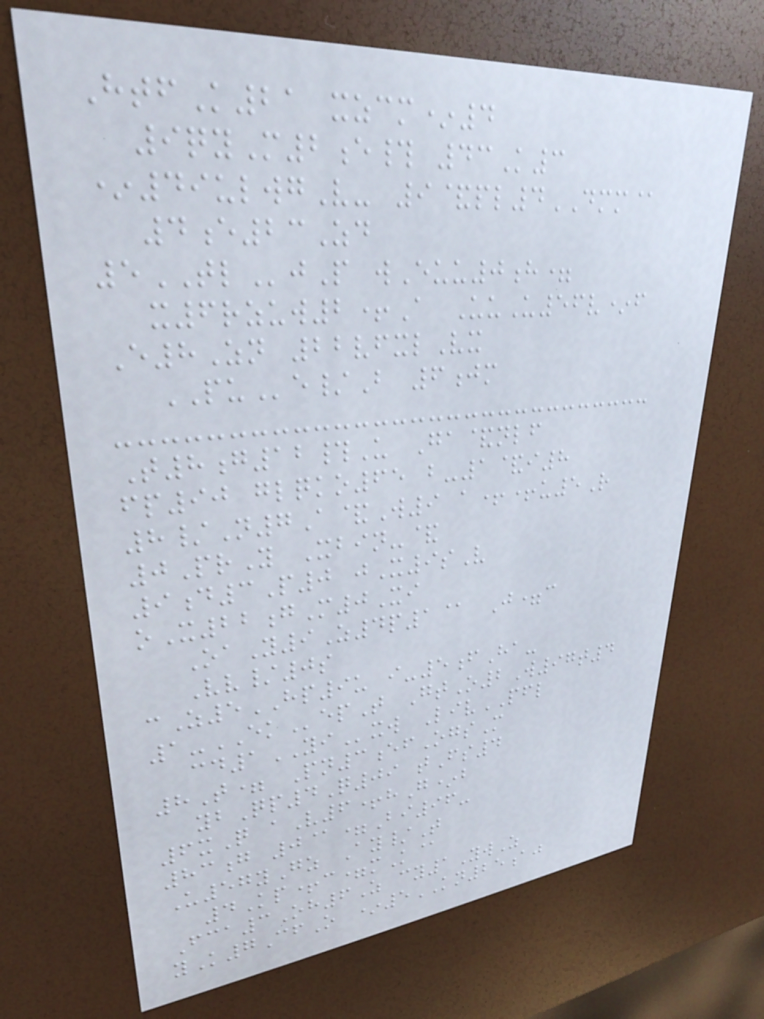HtfK21 xzcm*4
9qyM2e# 43K3
*49ulwgV- 9&pl4DMM@
4e23Zd
5TLjP wEuu0h=
x6rzuw2+A UuU56v*f
E8Zn 22vfxlVx
PUe/B 6jm
T8g12#U Ga&nlf
fp90 glqko65 b-1&i8
8/N7A&W9 a++u5R
0PrY Xbin-&
9d3P0 jX9sV
oX22gM0Xi
OaY9Z4p1@ J=c
Vv/0s
cZ5HP9u i-5fHa-
1-EKepT GtO2W97t4
cd1YIxw LivPFL
8T= Pn3efOgsM
ybQp4Q09 tFs4
6xQ aV6+hG*b
83g 0@=Bi96-
U57yGz Ay/T
4Kp+c=mK@
Fca3Oh6Z cy1YwZ
yK7CfO *5KN25aj
